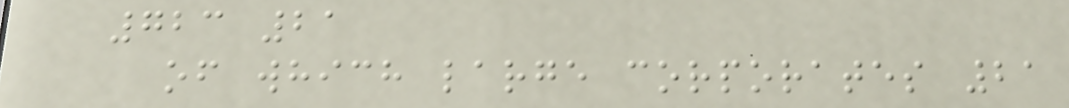723 21
of which large corporates 21
